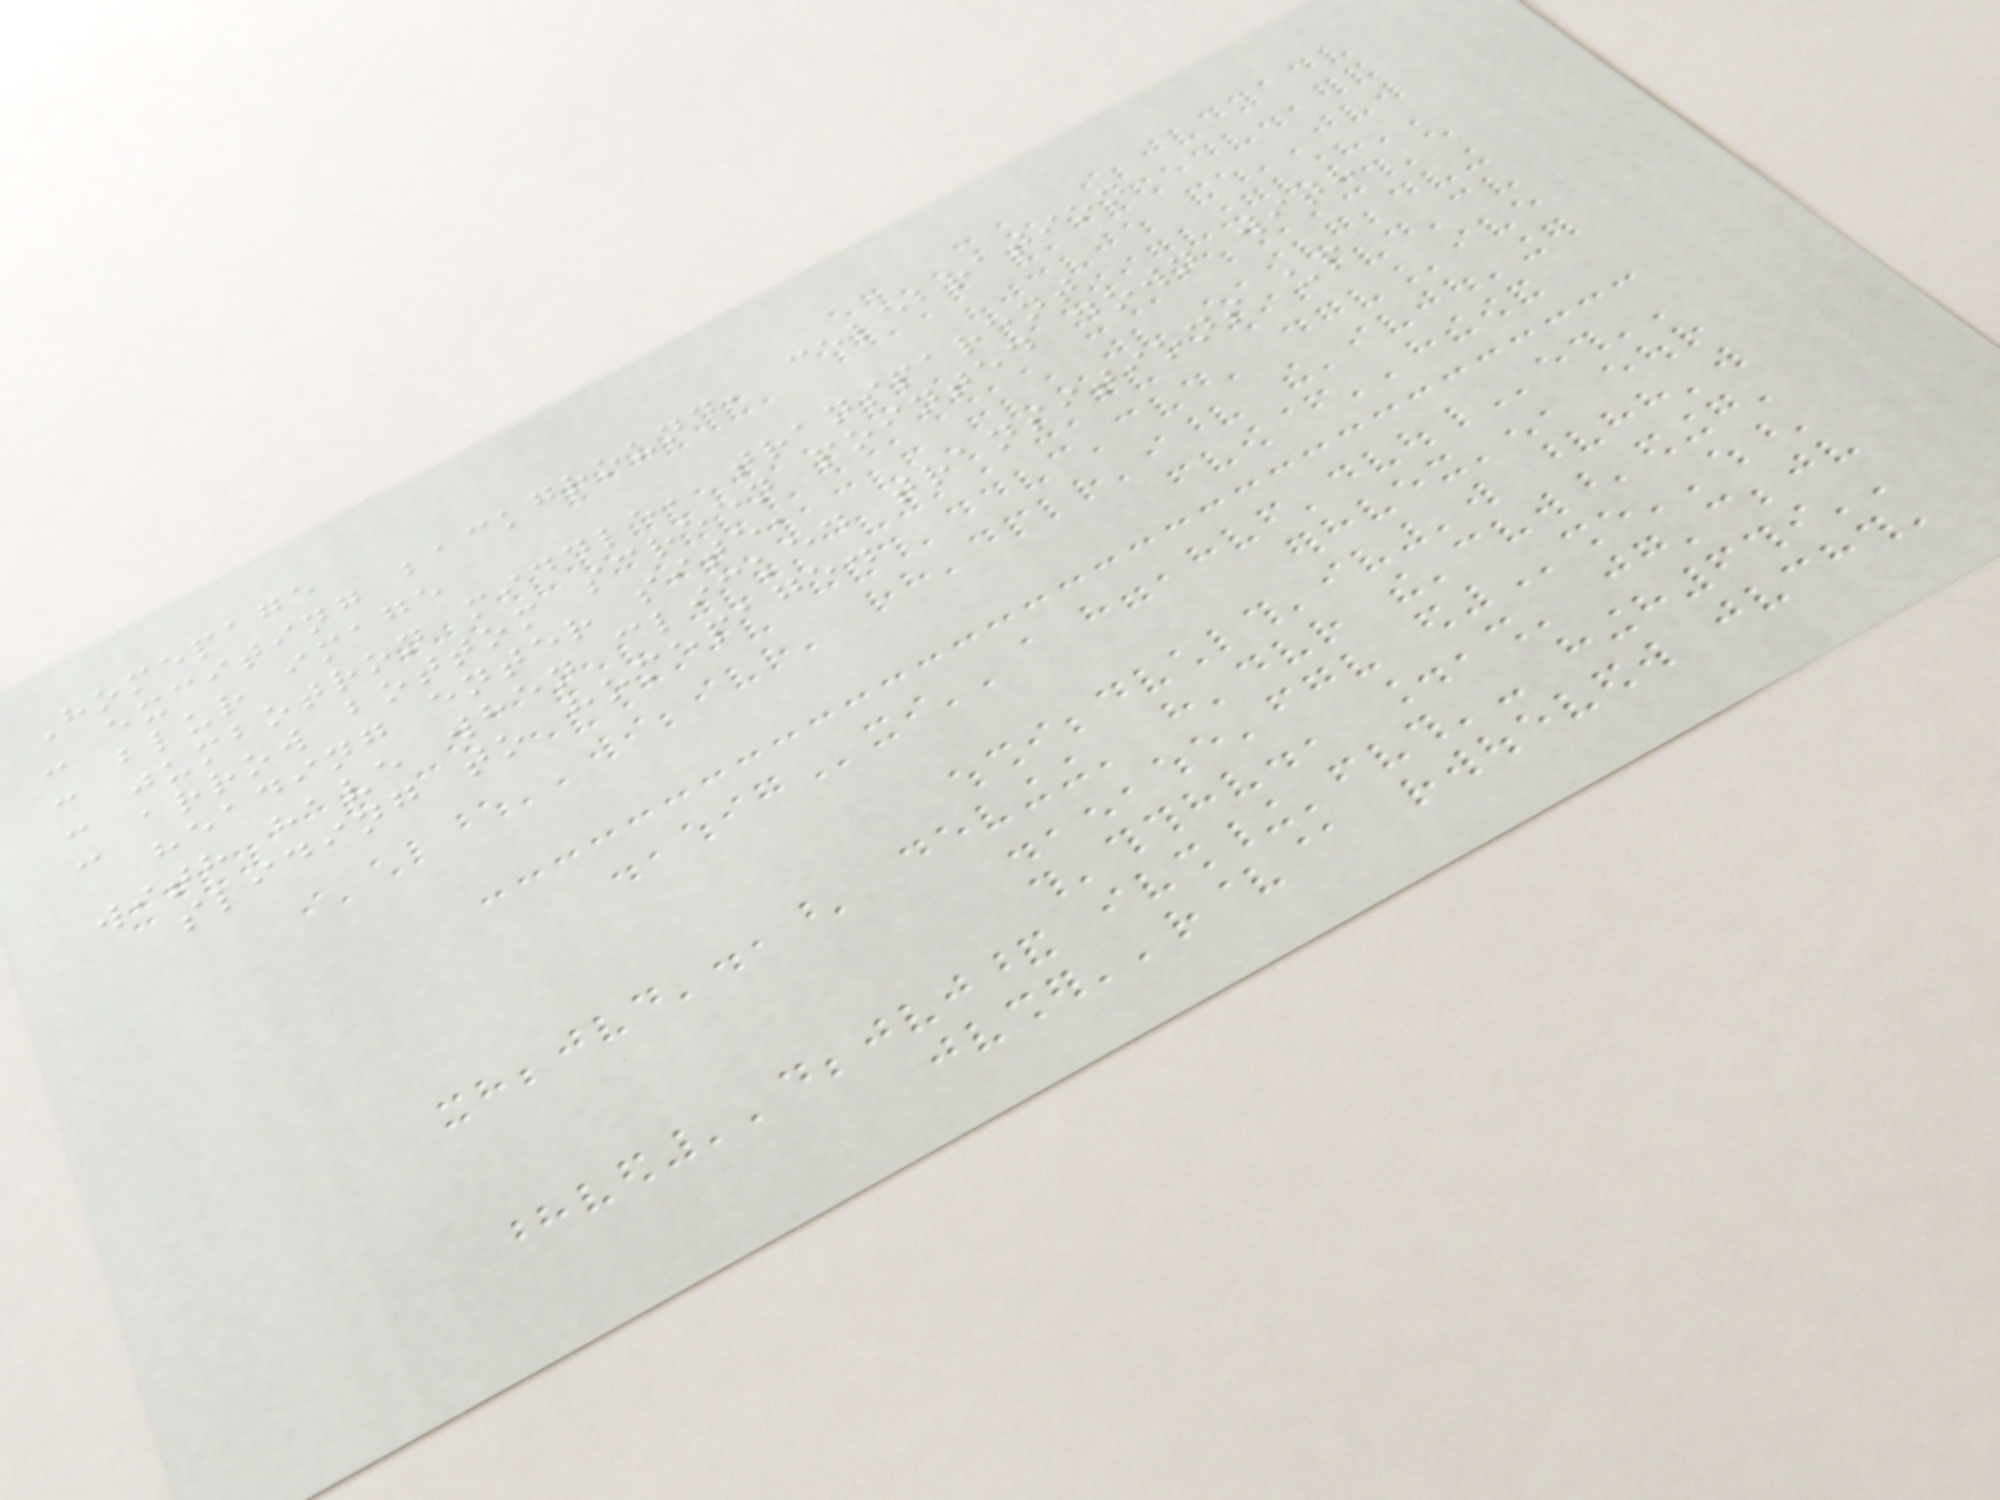Homepage
- exciting background, celebration
- blur image
- jumbotron middle, transparent
- arrow bottom screen pointed down with
heading enter site,
with have when clicked transitions up
sliding to homepage.
